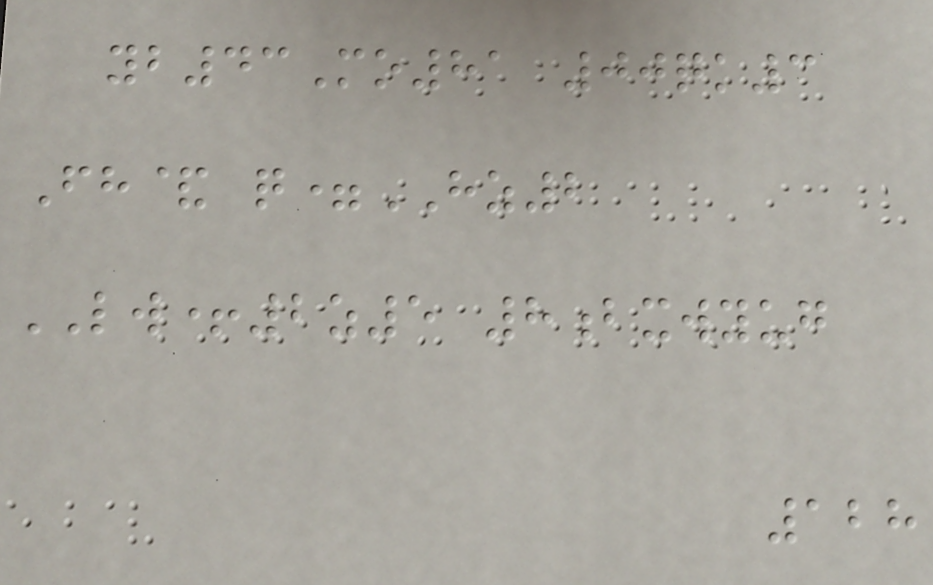yb43Mo81 00qk3
Fh& q=HZ2
LW+2z5 8bxwyug
128
